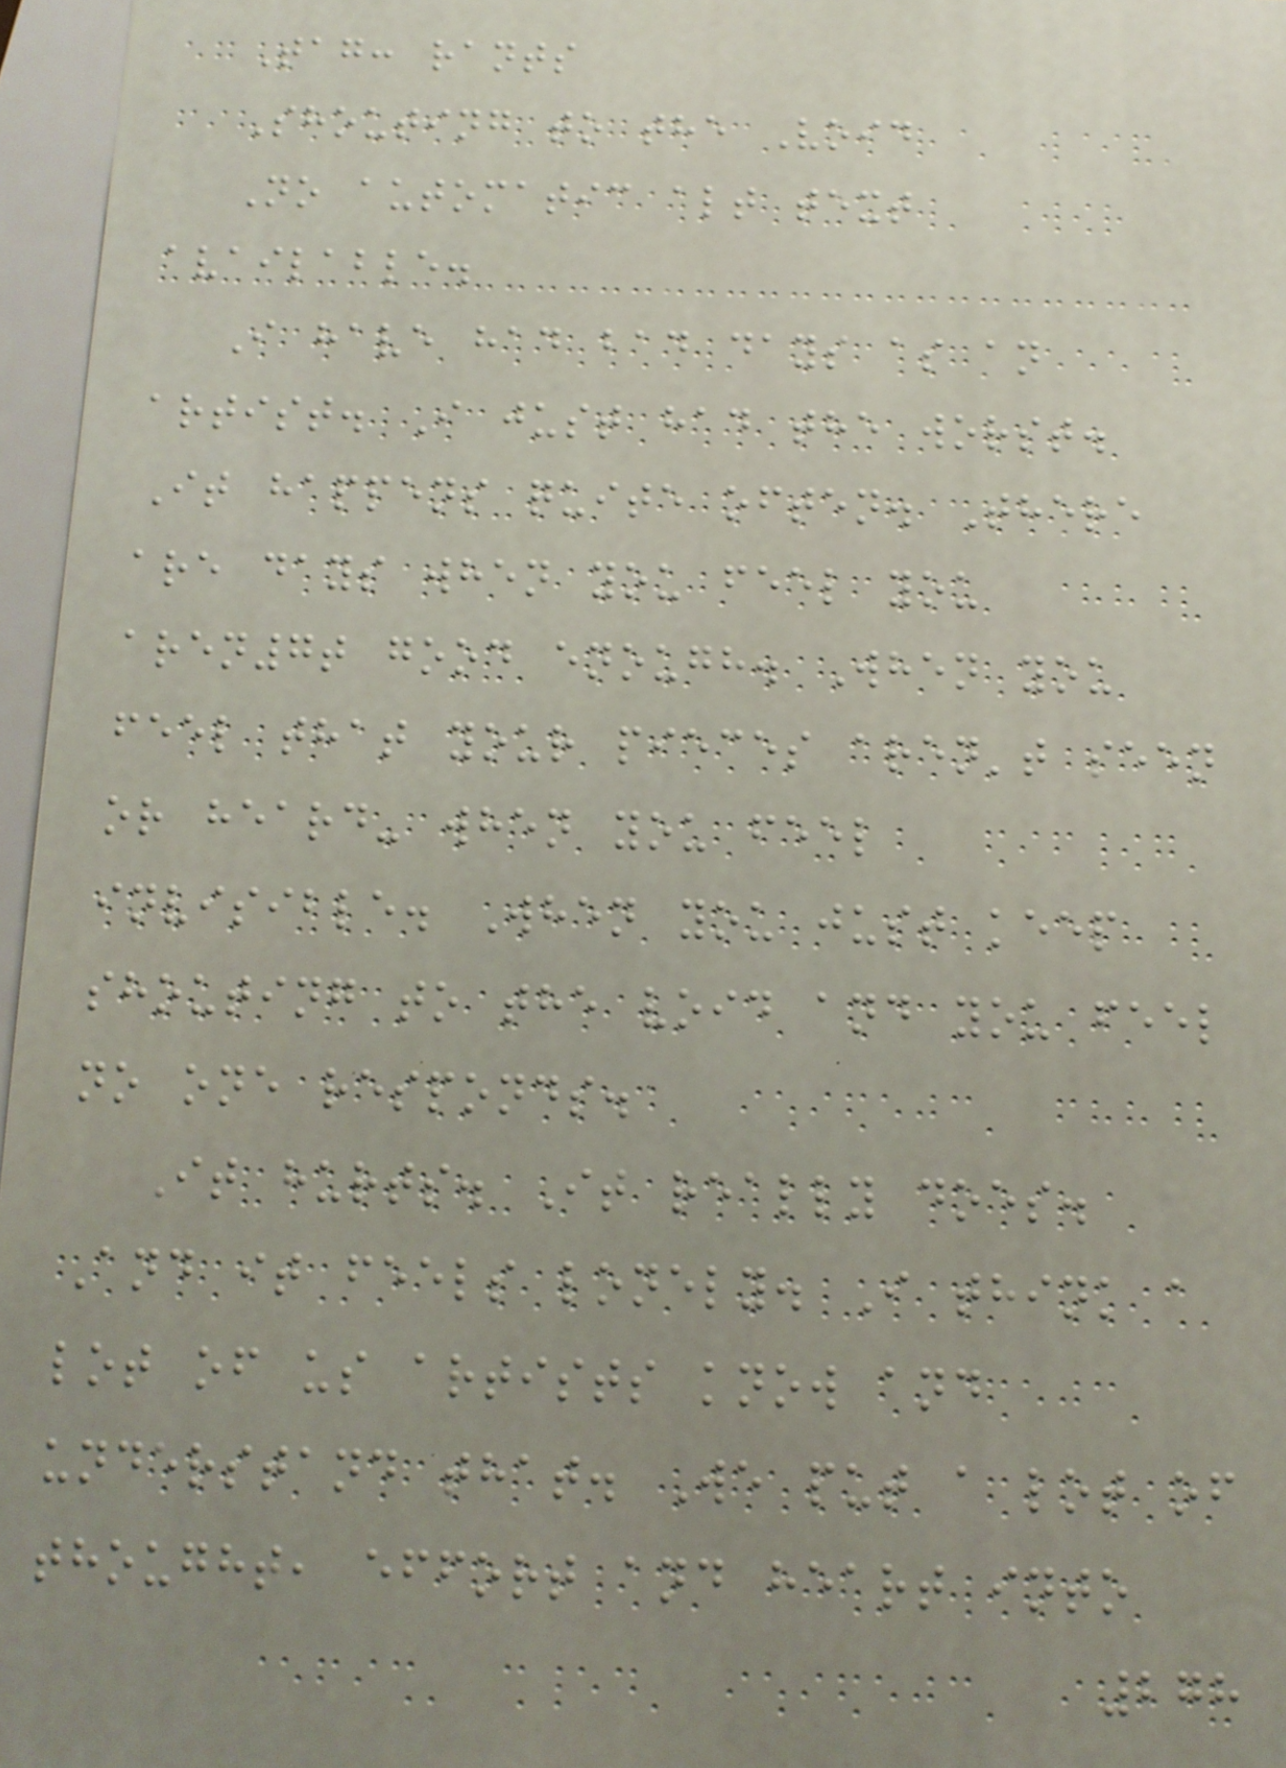Tag: rants
Shouting to the Void
No automatic alt text
available.
I have had bad days as an
artist. I just had the worst.
It happens quite often. There
are days when you feel you
aren7t good enough. When you
feel that your pieces aren't seen
or heard- when you feel
invisible. When you just keep
shouting to the void and you feel
no one responds.
It hurts. It really does.
And it feels lonely. I think a
lot of us artists know and
understand that. We put a lot of
thought, effort and heart into
278
